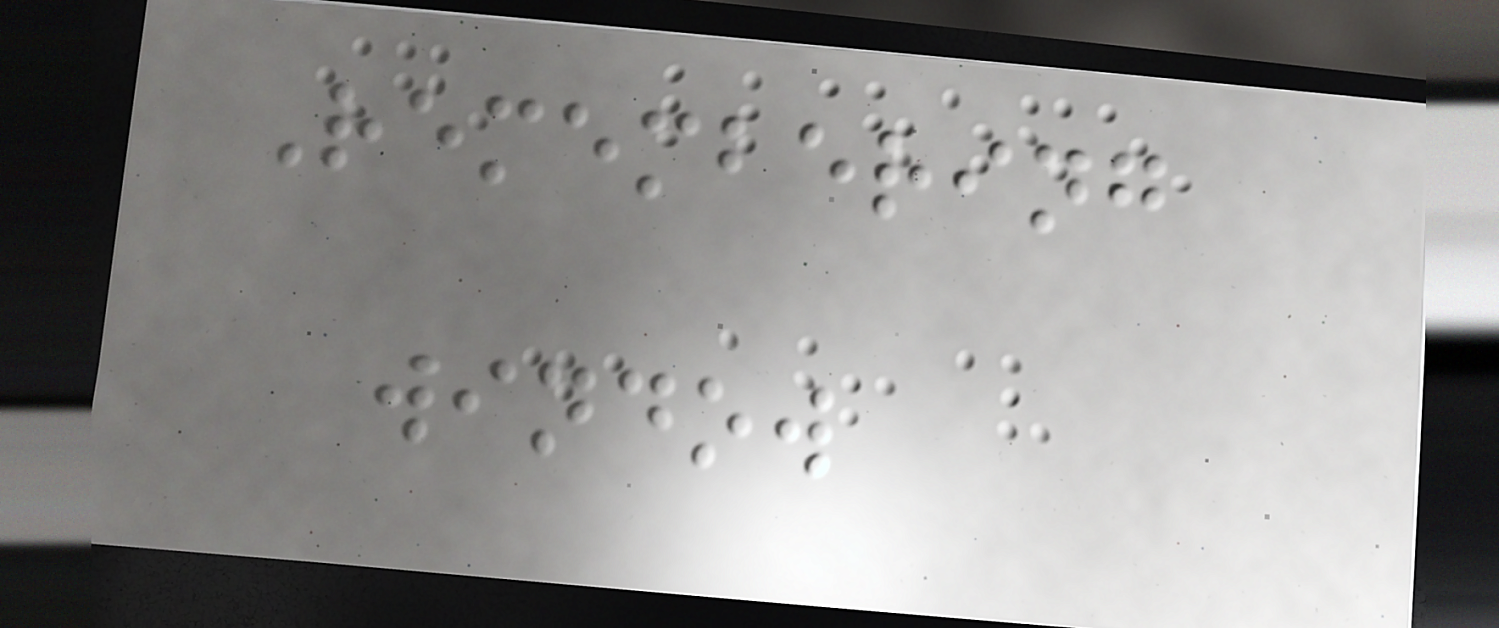Remembering
window
